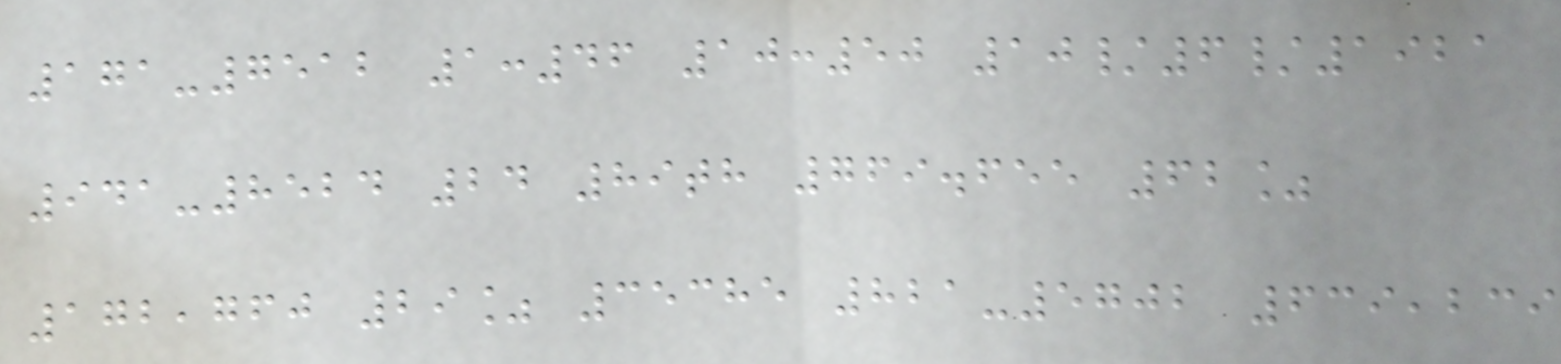171-7512 1:46 10:50 10/6/1921
941-8524 24 89th 769.655 62%
172,760 29% 35385 821-5702 639,239
